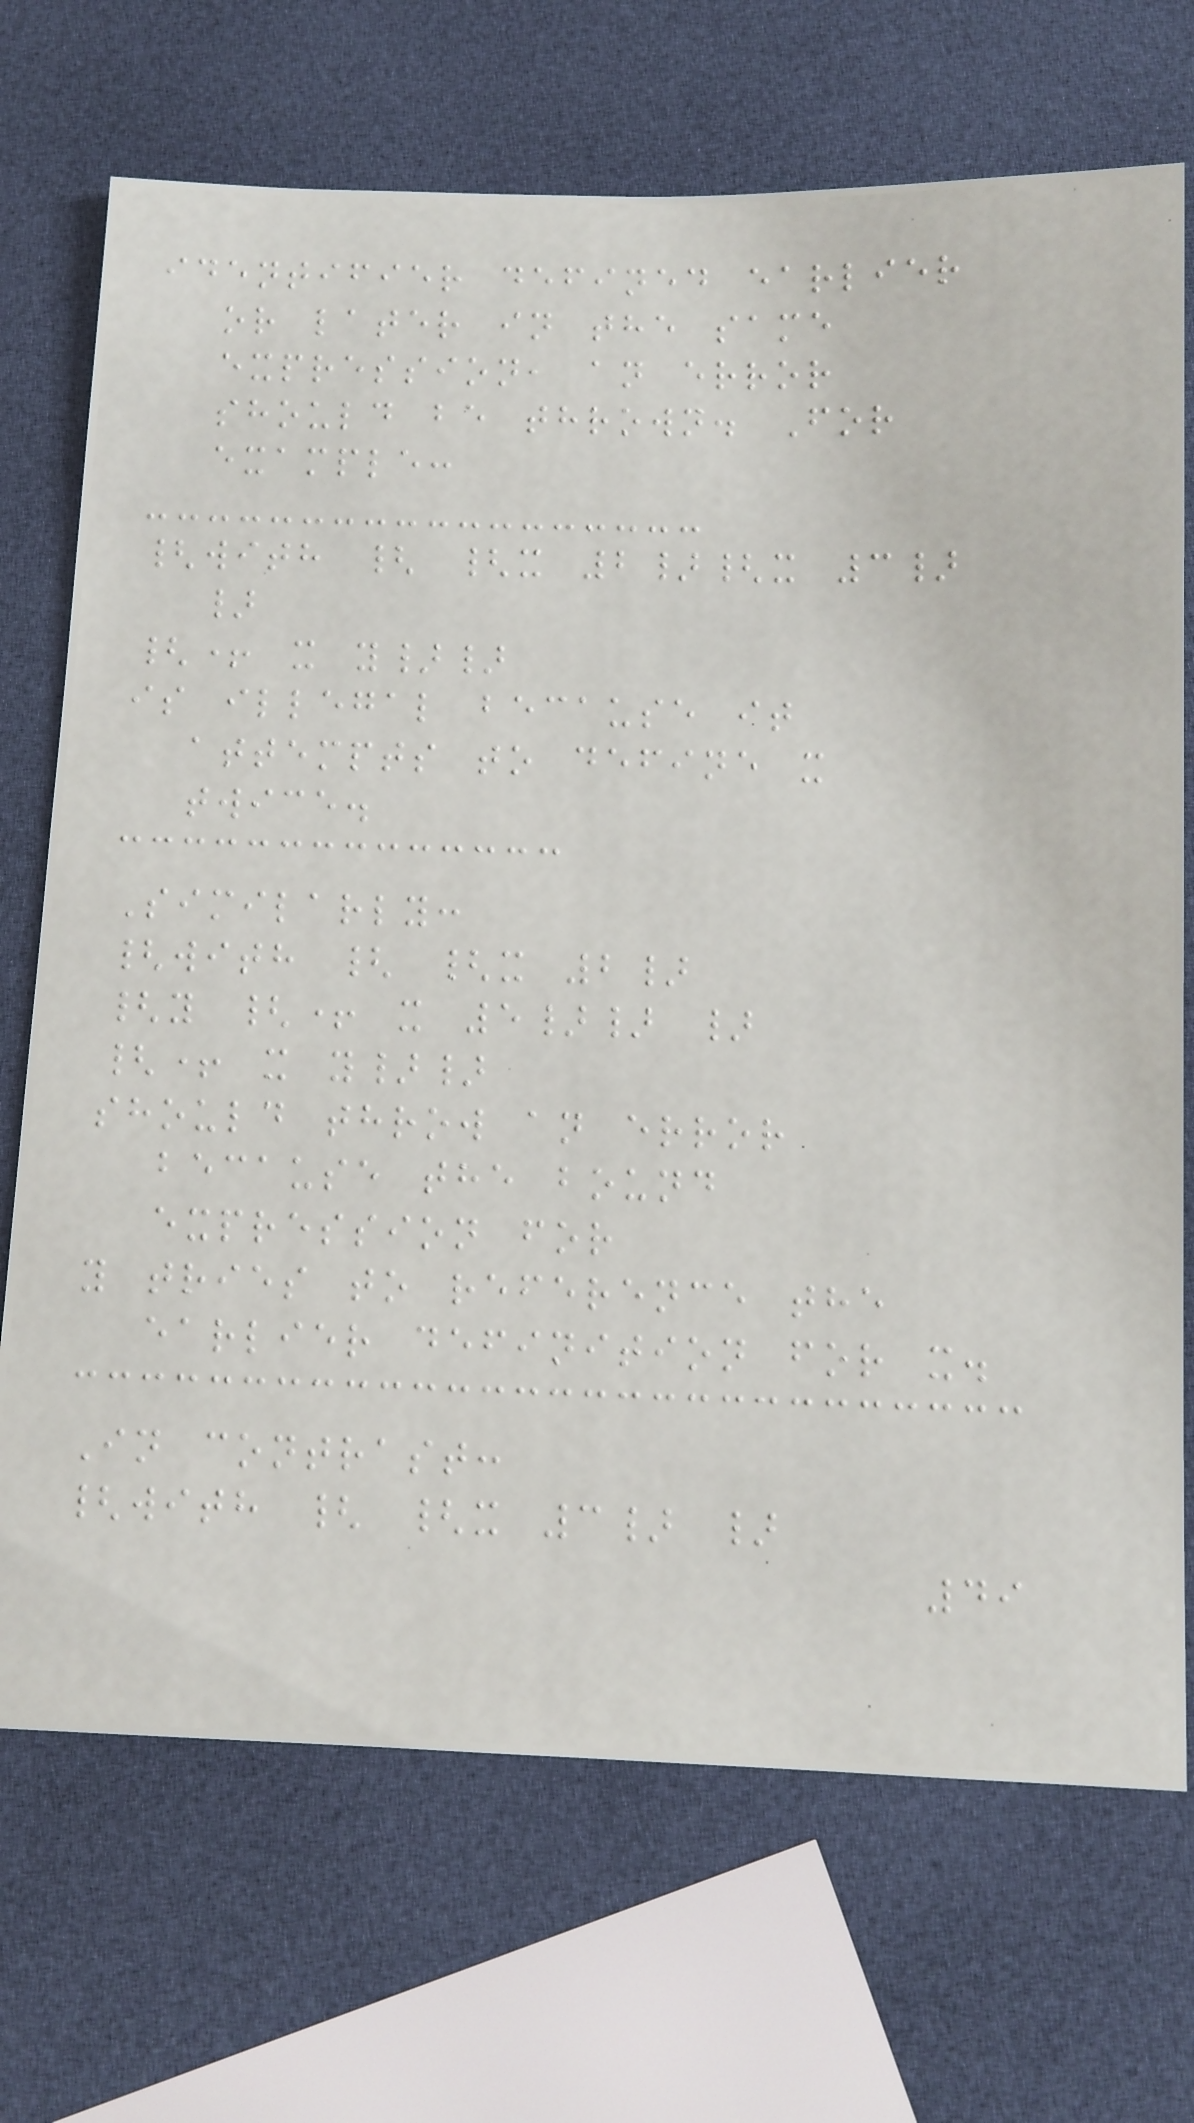identifier defined earlier
or later in the same
expression, an error
should be thrown. For
example:
{with { {x 2}{x 3}
}
{+ x y}}
is illegal because it
attempts to define x
twice.
Similarly:
{with { {x 2}
{y {+ x 5}} }
{+ x y}}
should throw an error
because the bound
expression for
y tries to reference the
earlier definition for x.
In contrast:
{with { {x 3} }
49
